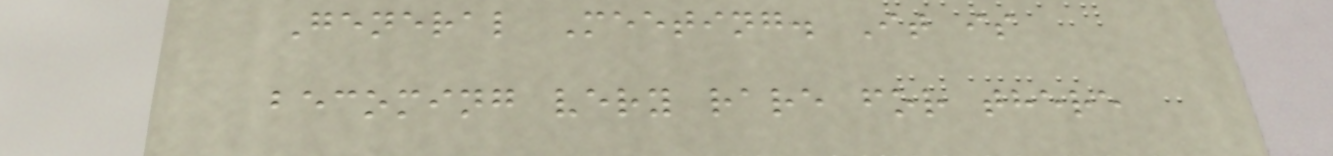General Meeting. It is
becoming very rare for there
